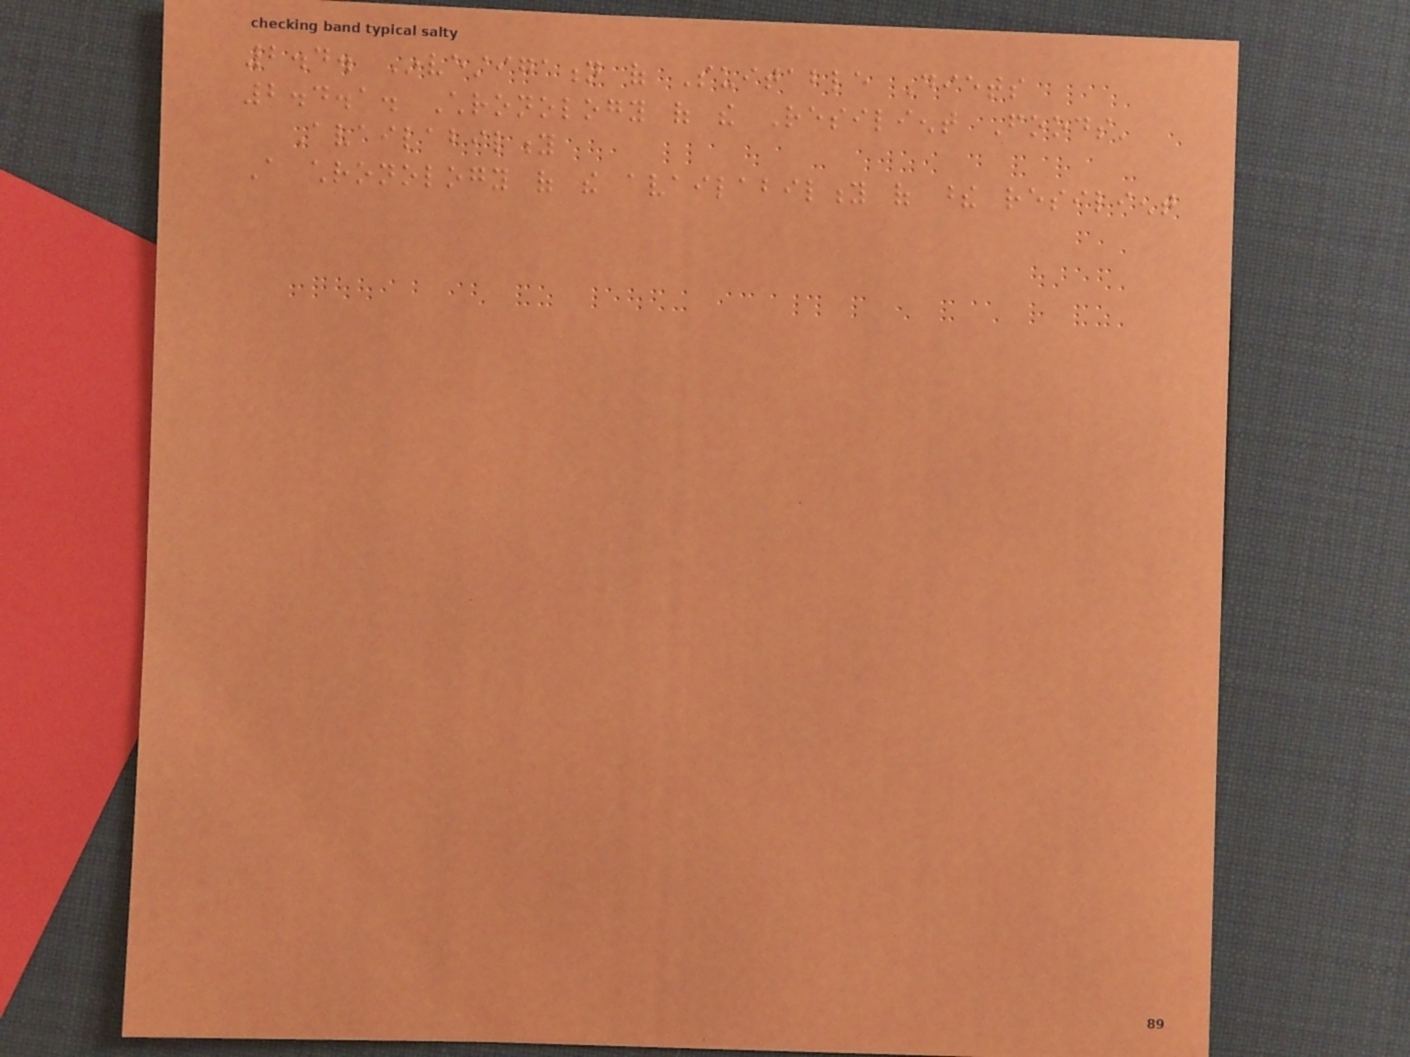2.4. Investigation of Suitable Diets
2.4.1. Chronology of the Resilient Foods'
Availability
A chronology of the availability of these resilient
